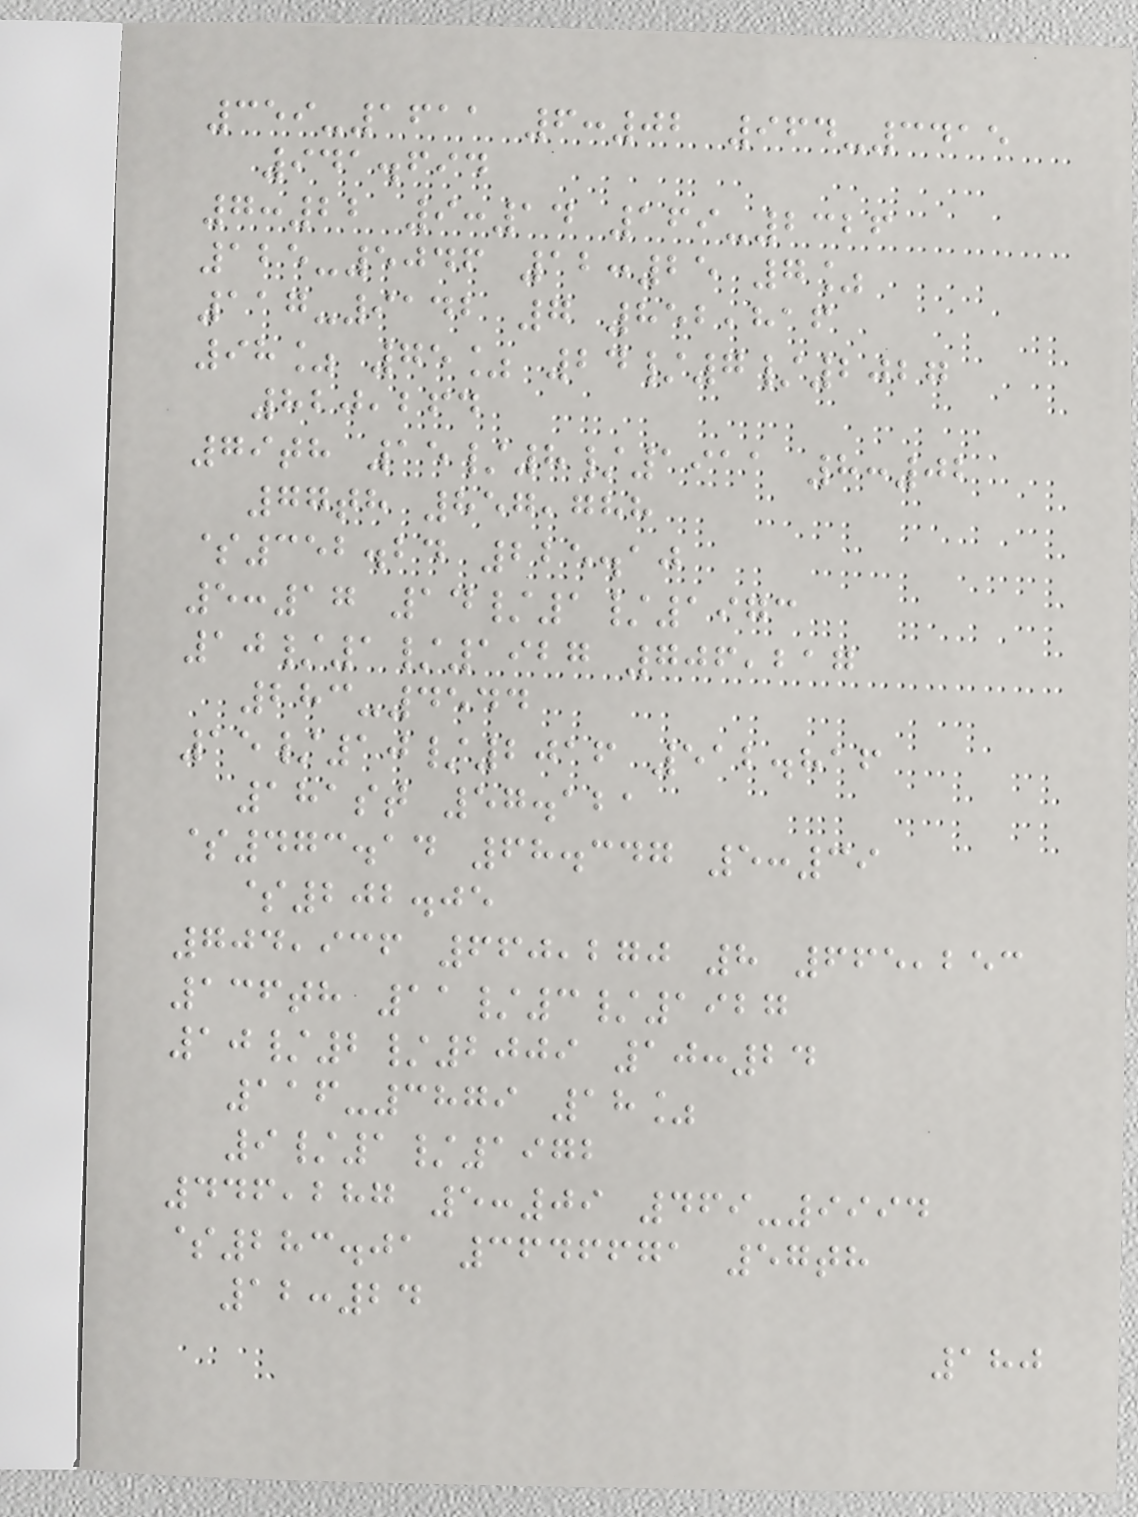359-1611 6:02 964-3415
941.694
7:22 9:14 169-2326
125-5046 12:25 7%
117-9142 7 852,816
98% 75% 24/7/2027
820,264
79th 15/8/1911 8:02
77th 857,788
$352.24 225.10
5:17 14/1/1973
10/1/1927 706,217
283-4544
15/10/2016 512.816
181st 57.121
$473.14 68.347 5:39
$202.05
704,936 660,270 8 665,253
136th 11/3/1927
10/2/2009 10:24
116-3879 18%
9/1/1972
446,287 5:09 469-9994
$283.01 3646671 57th
12:24
180
